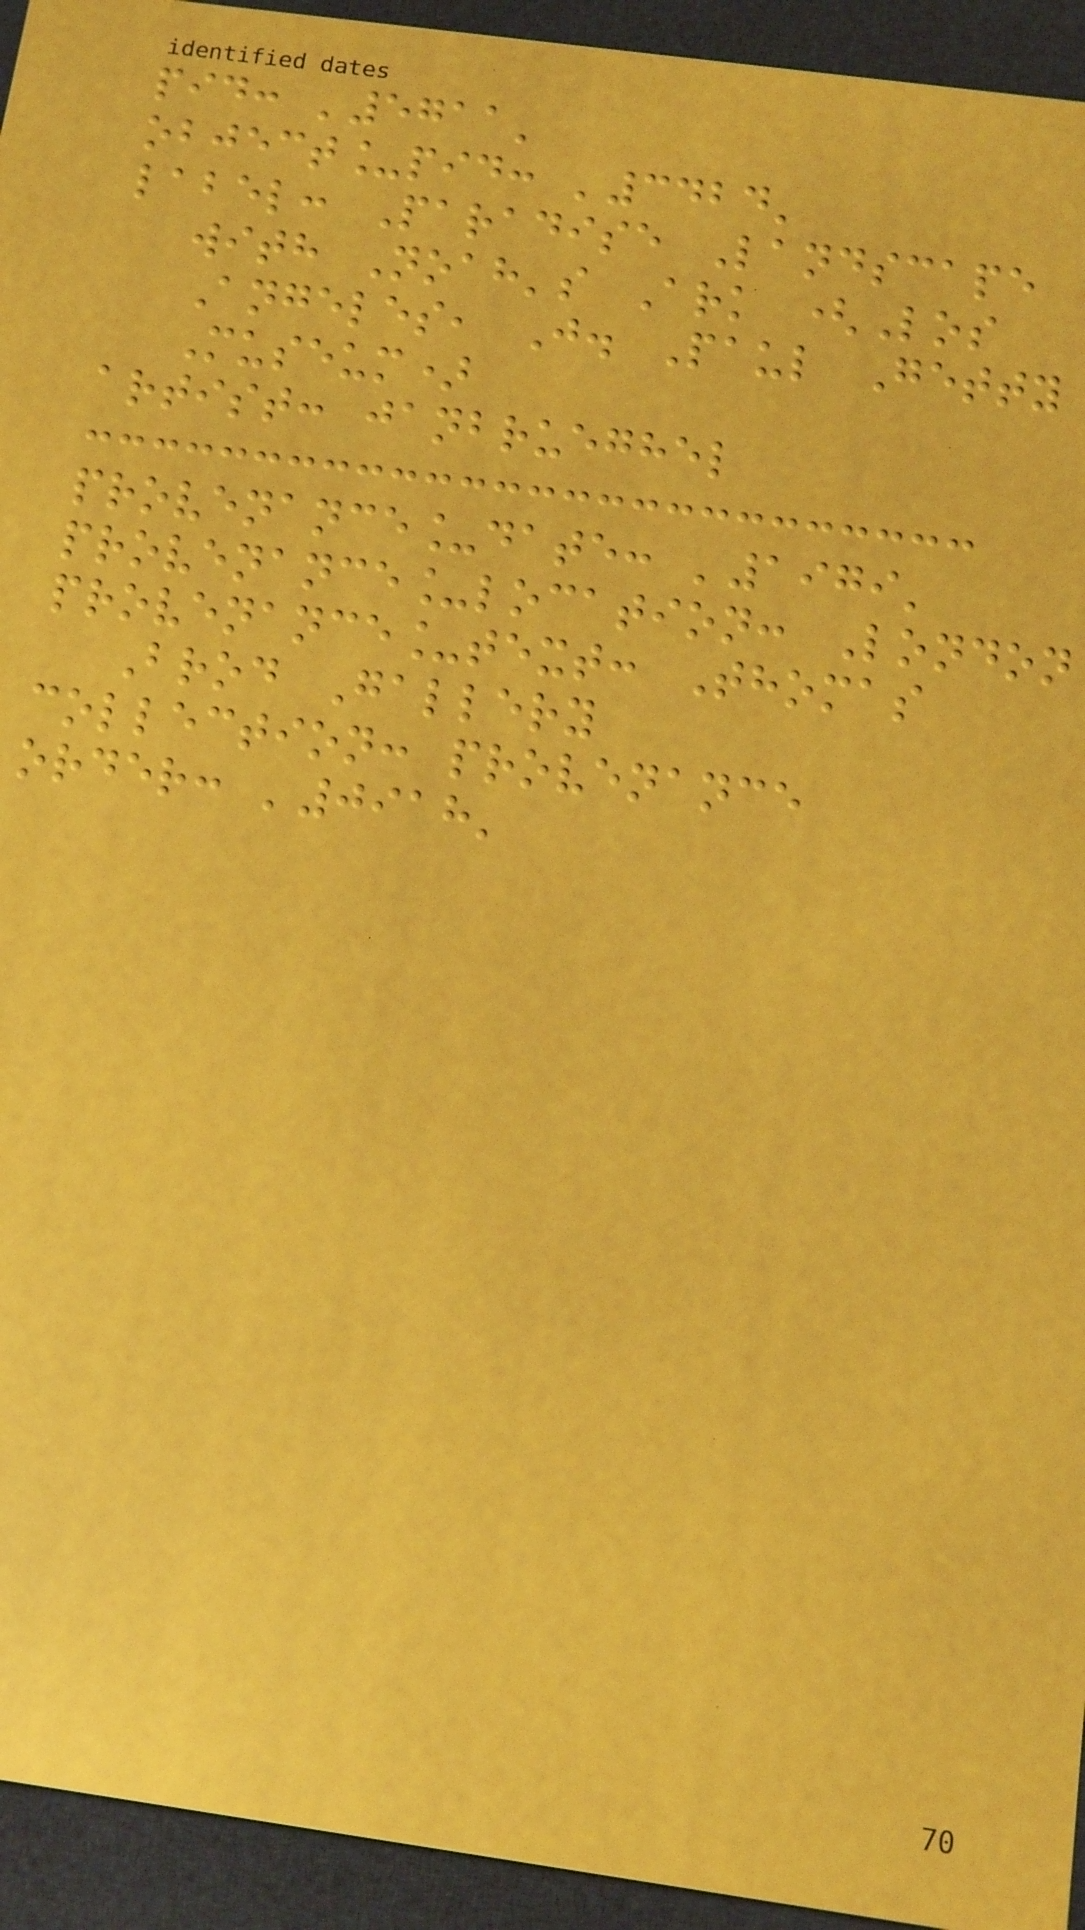pid: '5711'
object_pid: '3424'
label: Paradise Landscape
with Noah's Ark (Los
Angeles, J. Paul Getty
Museum)
artist: janbrueghel
provenance_date: '1979'
provenance_location: London
provenance_text: Thomas
Brod Gallery
collection: provenance
order: '0918'
